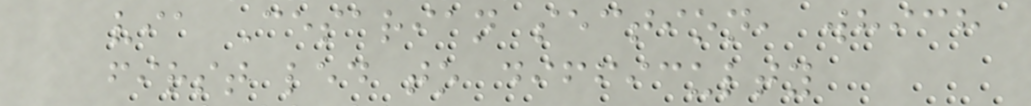via Cesarian section, which
first led to difficulty
